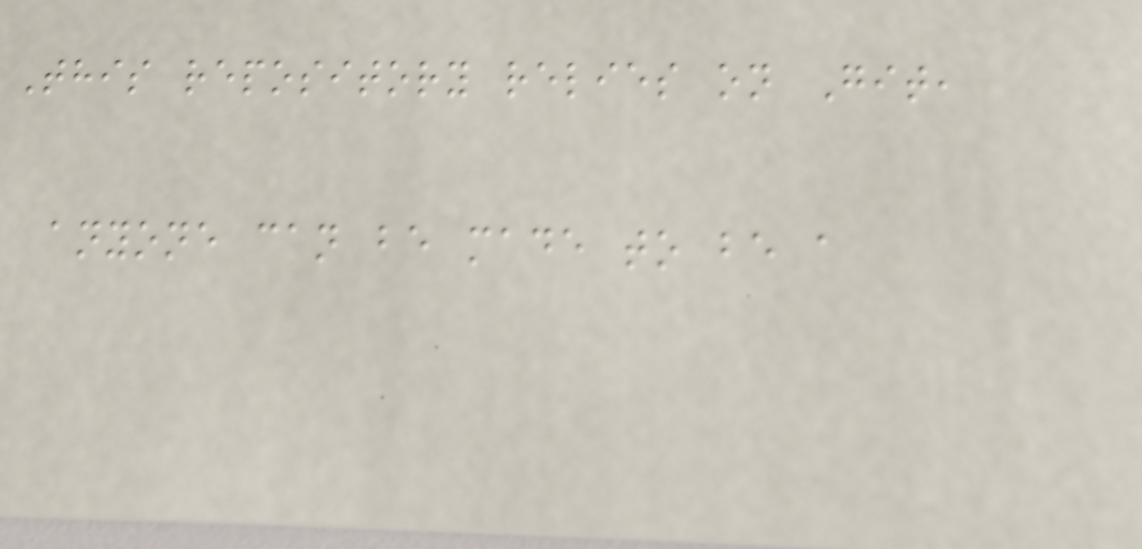This repository relies on Git,
anyone can be made to be a
